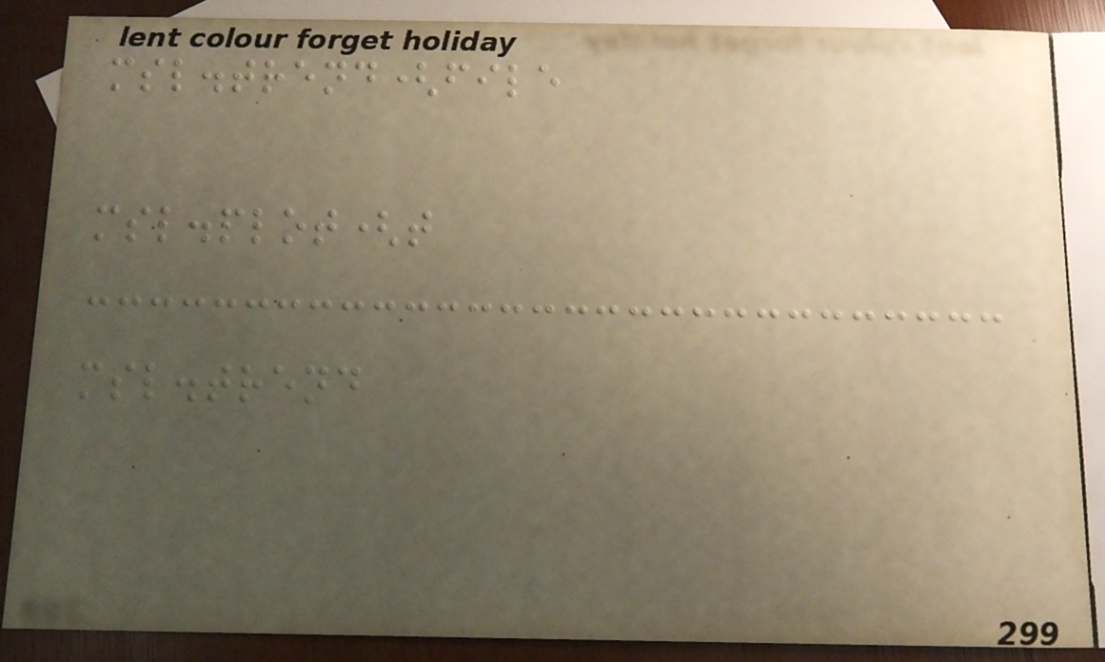msl.trend(file
msl.plot(t
msl.trend
